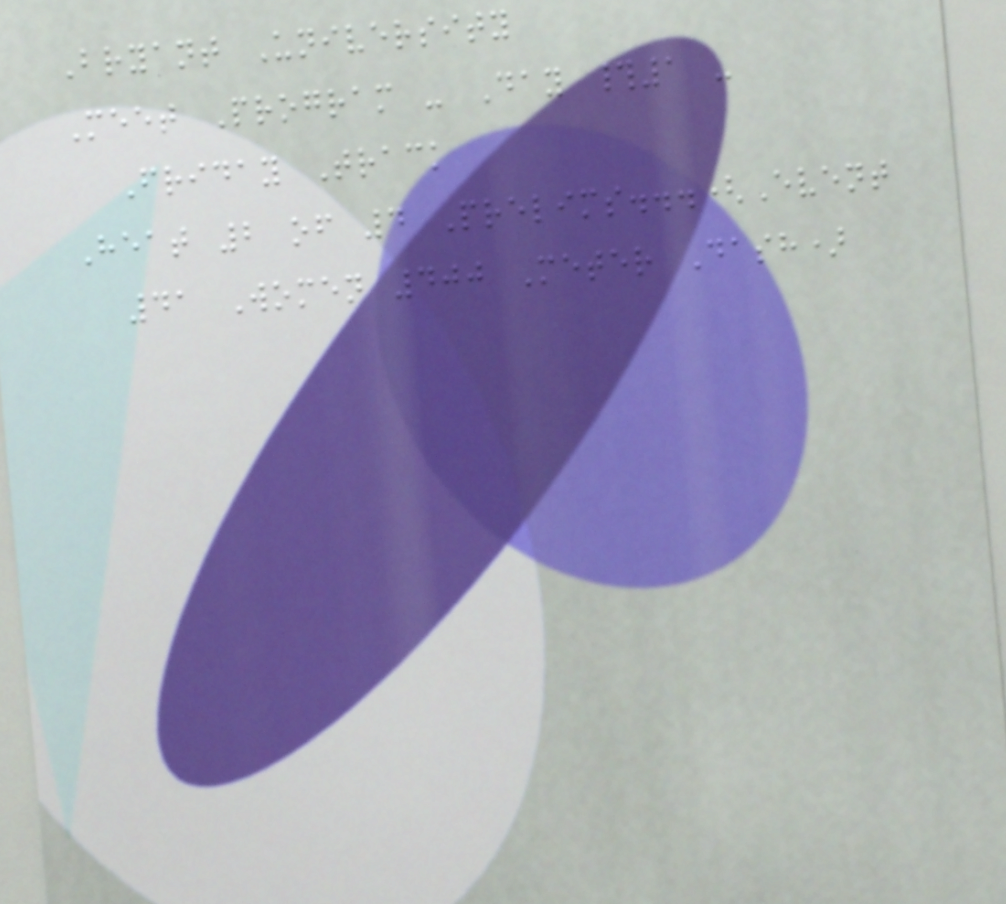Bryant University
Meet Program - Day #1 -
Friday Track
Heat 2 of 4 Prelims...(Event
41 Women 400 Meter Dash)
